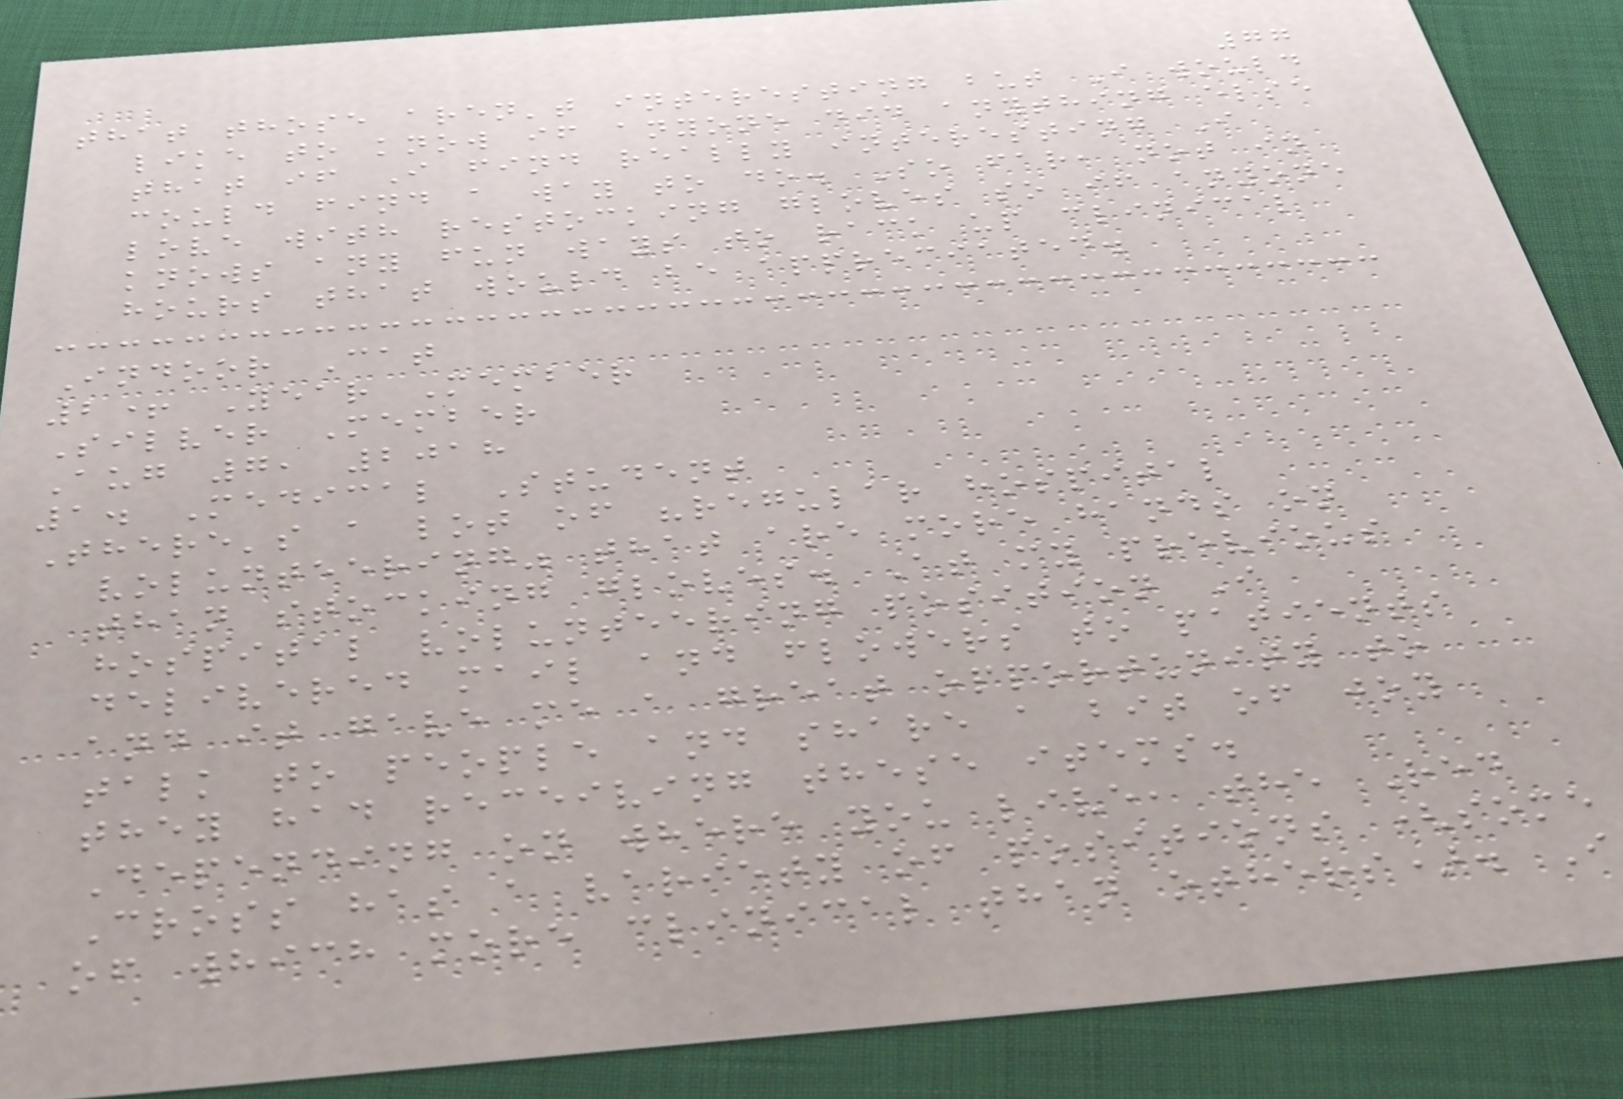77
that those aren't interesting but I would
like to know if anyone did anything else
that if I find really interesting I
could find a way to do. So far, not in
love with restocking gloves so if anyone
knows any fun ways to rack up clinical
hours that would be appreciated.
Indoor Cat
2+ Year Member
Silver Member
Aug 7, 2018
1. Medical Student
There's a lot of "regular hospital
volunteering" that are more hands on
than stocking gloves. At my previous
hospital volunteering position I
delivered mail and flowers to patients
and it gave me a great opportunity to
talk to people and share a bit of joy
they had receiving these items.
Depending on where you live, the Red
Cross has a variety of positions (some
of which more clinical than others). I
